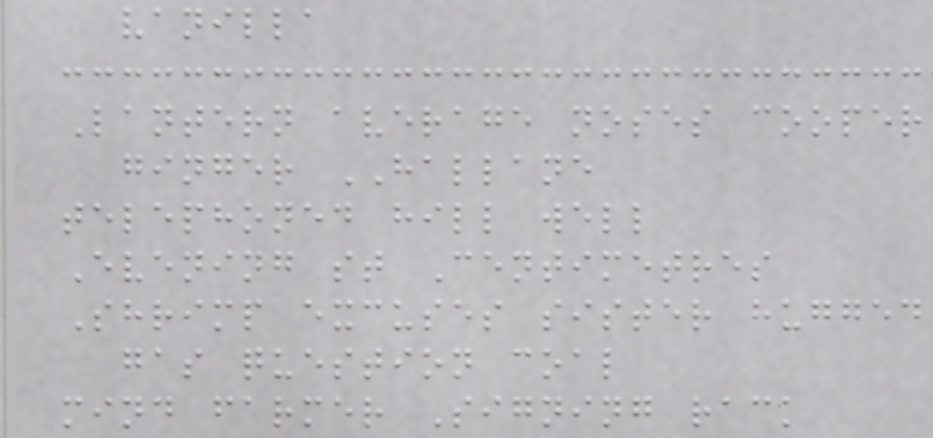vanilla
Lantern average noses cooper
ginger HALLANE
telephoned hill well
Evening st Centimetres
Shrimp excuses sister hugged
gas question coal
mind farmer Signing rack
